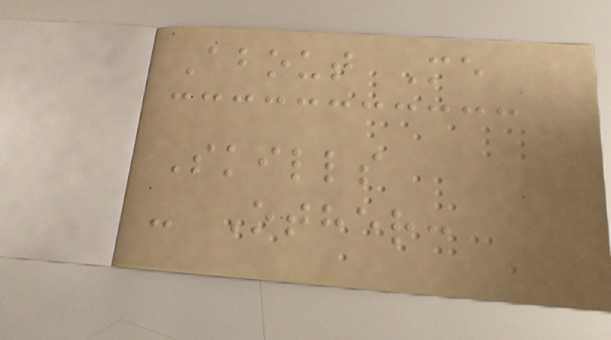About Me
Skills
- Other:
